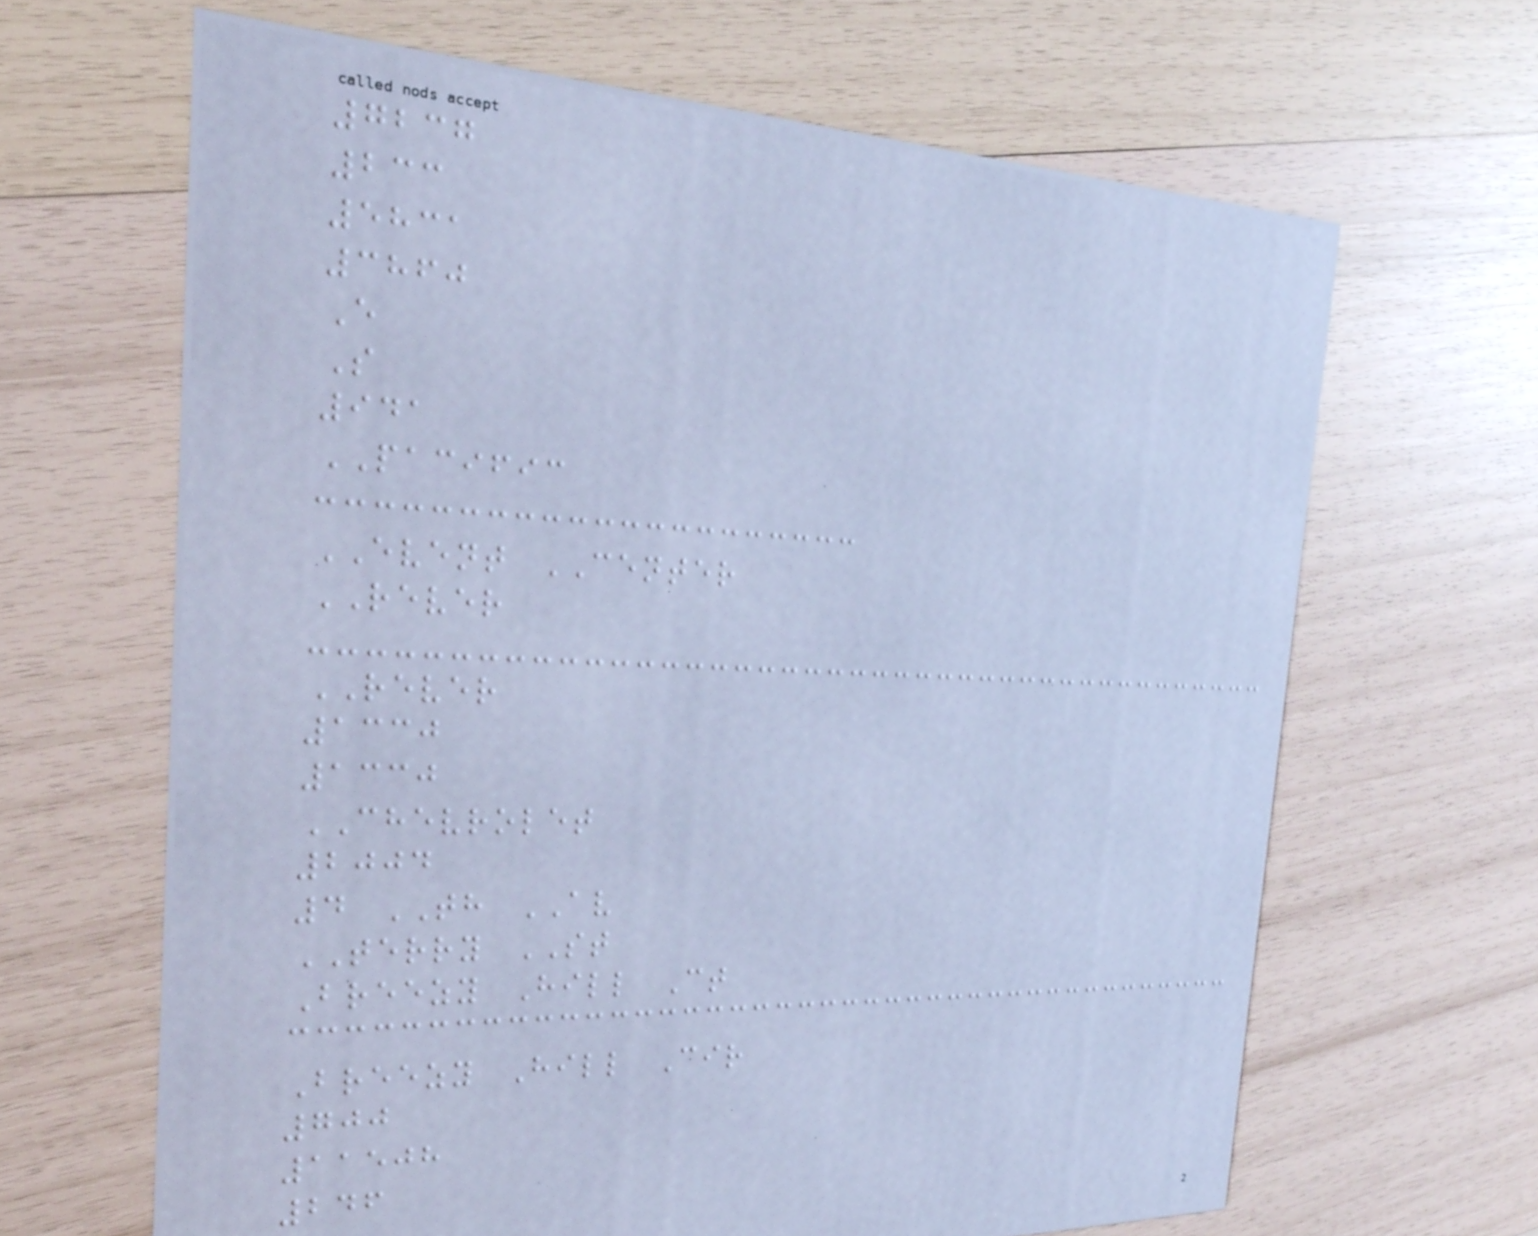7237
233
5831
3860
E
S
941
PACIFIC
EVENT CENTER
REVER
REVER
1330
1330
CHEVROLET
2004
4 TH AV
TERRY ST
Breezy Hill Ct
Breezy Hill Cir
700
11508
246
